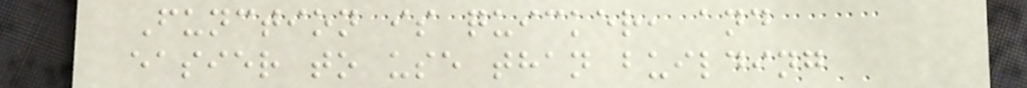Function is quicker, and
easier to use than building
